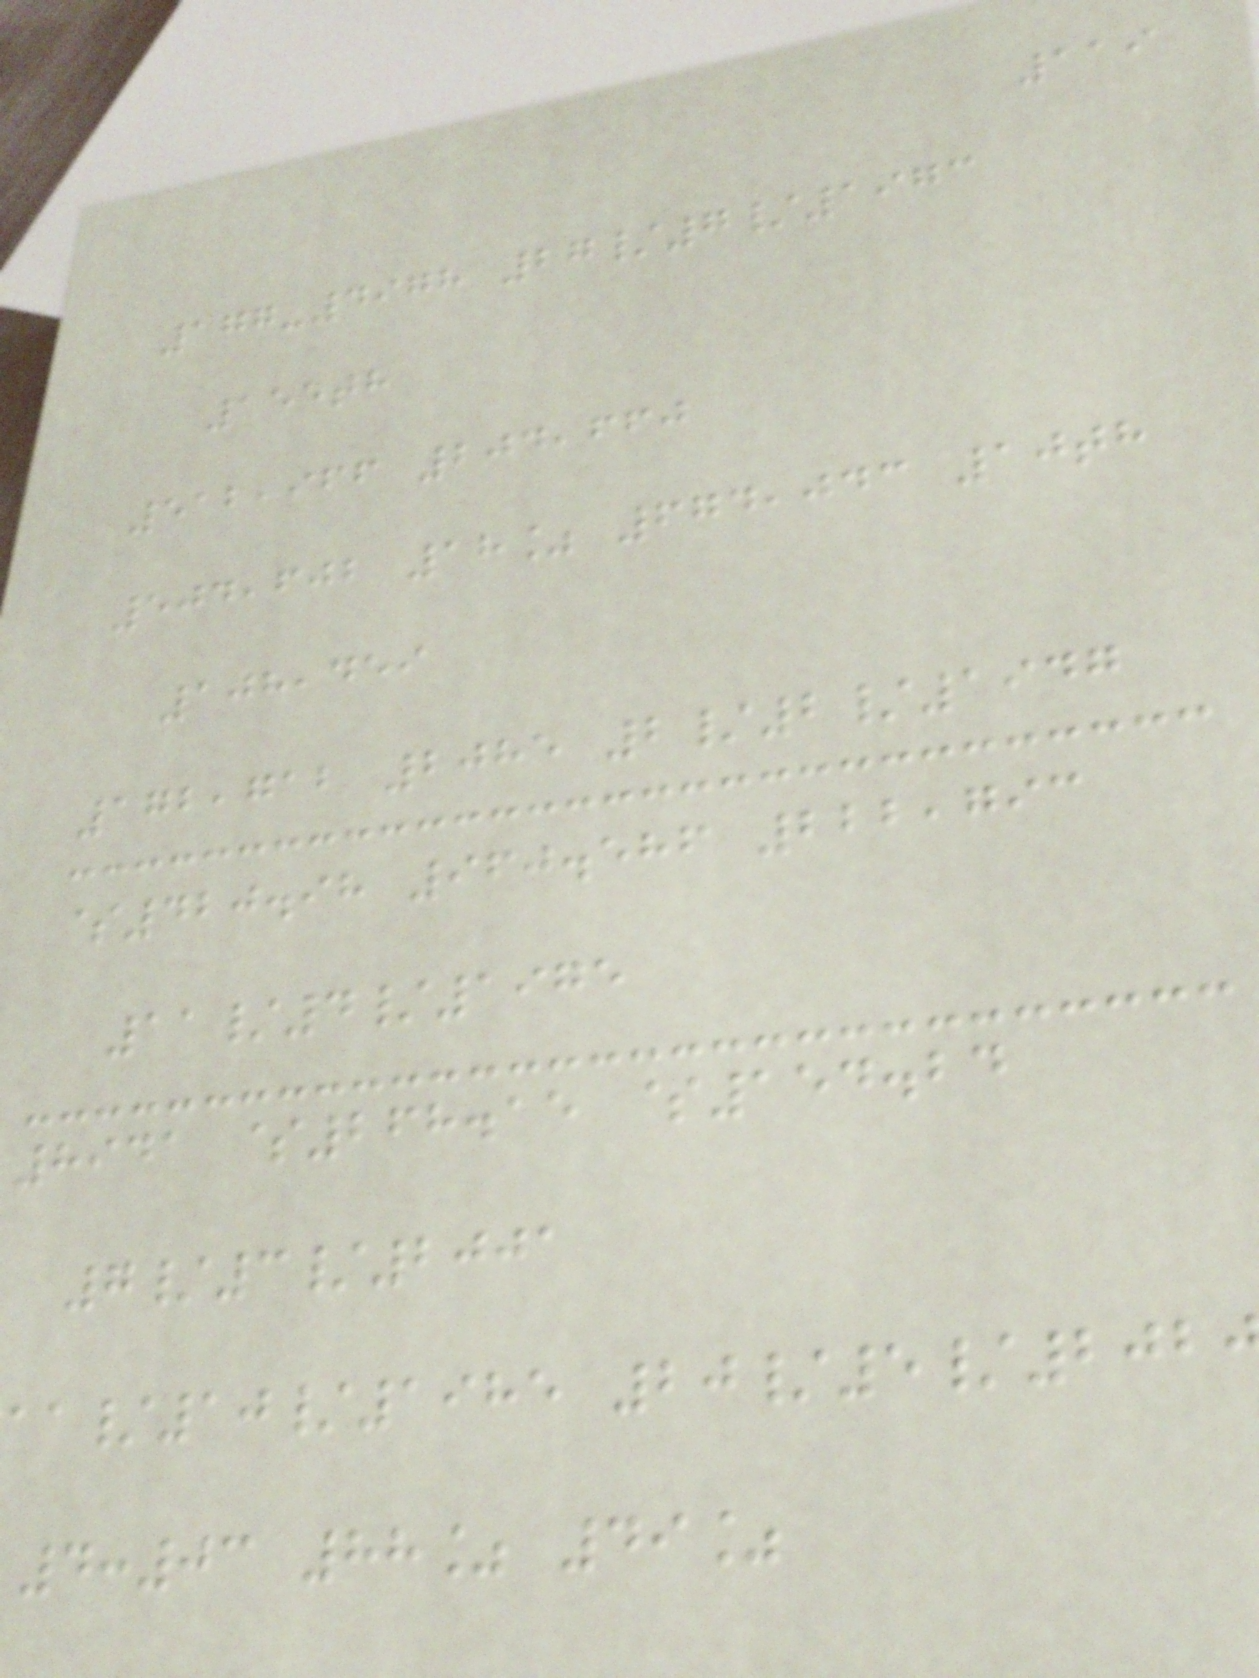119
177-4978 27/7/1973
155th
512,966 204,660
504,602 18% 674,043 10th
108,459
172,712 2085 2/2/1947
$420.98 960.586 222,793
11/4/1975
8941 $268.15 $154.24
7/3/2001
/10/1985 20/5/202
4:03 88% 49%
